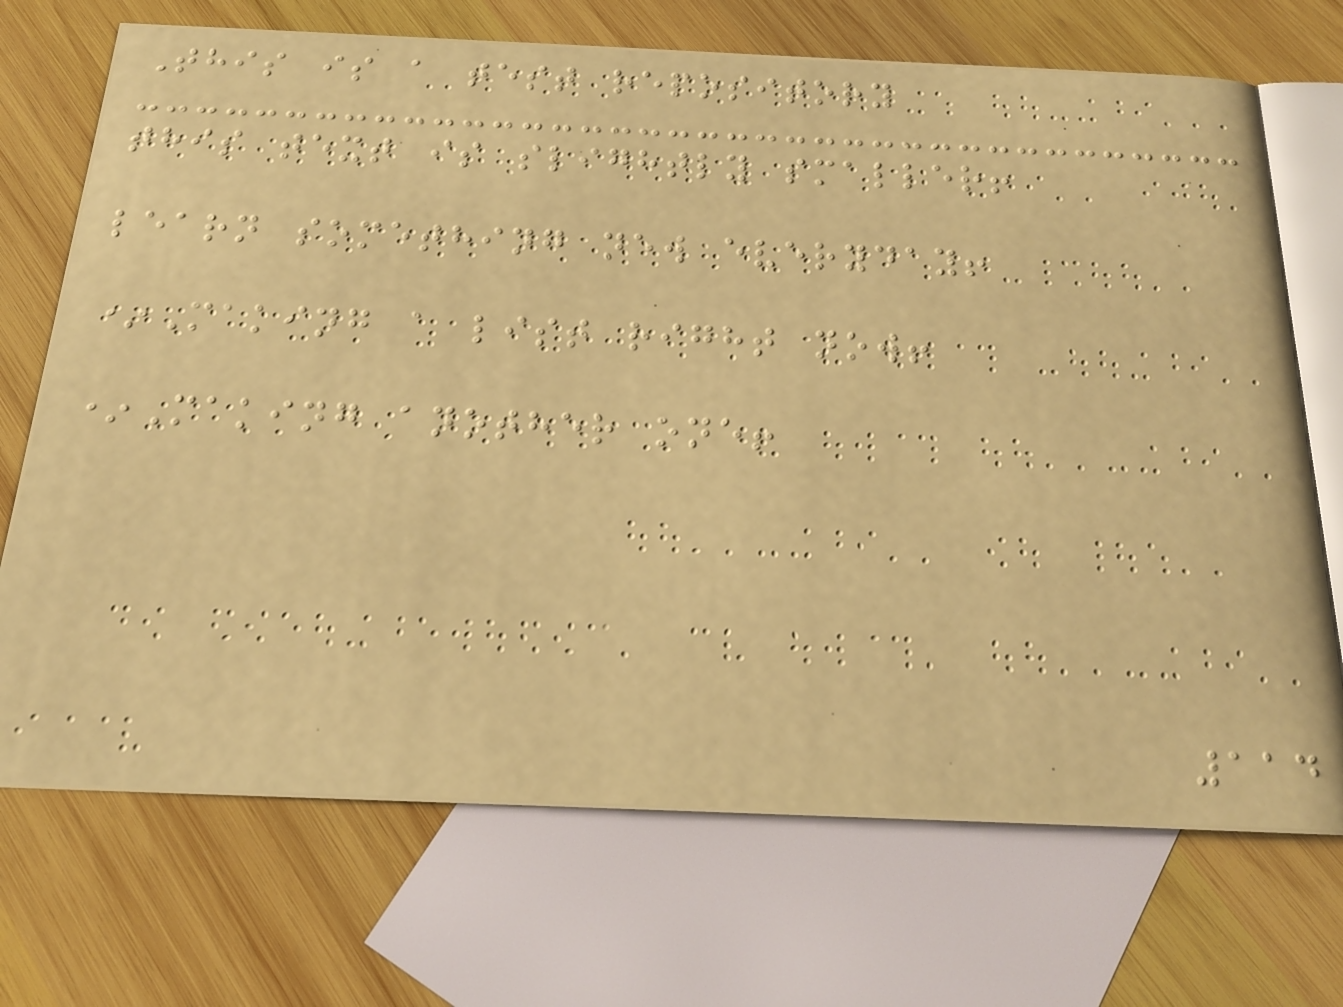This is a test repository
this text is slightly smaller!
learn something new everyday!
*Making a list right now!
*Making another one!
114
